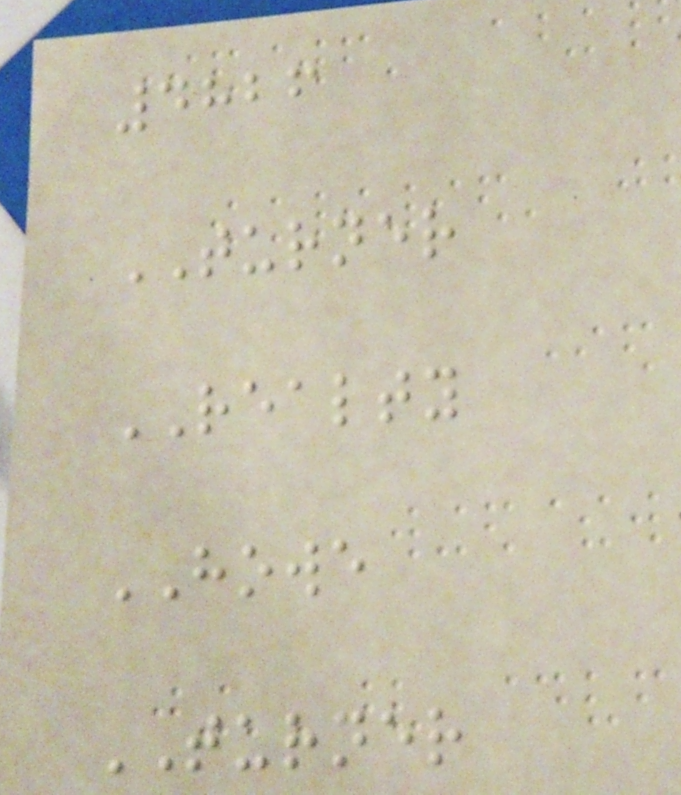4826
TURNER
REALTY
HOWE
TURNER
